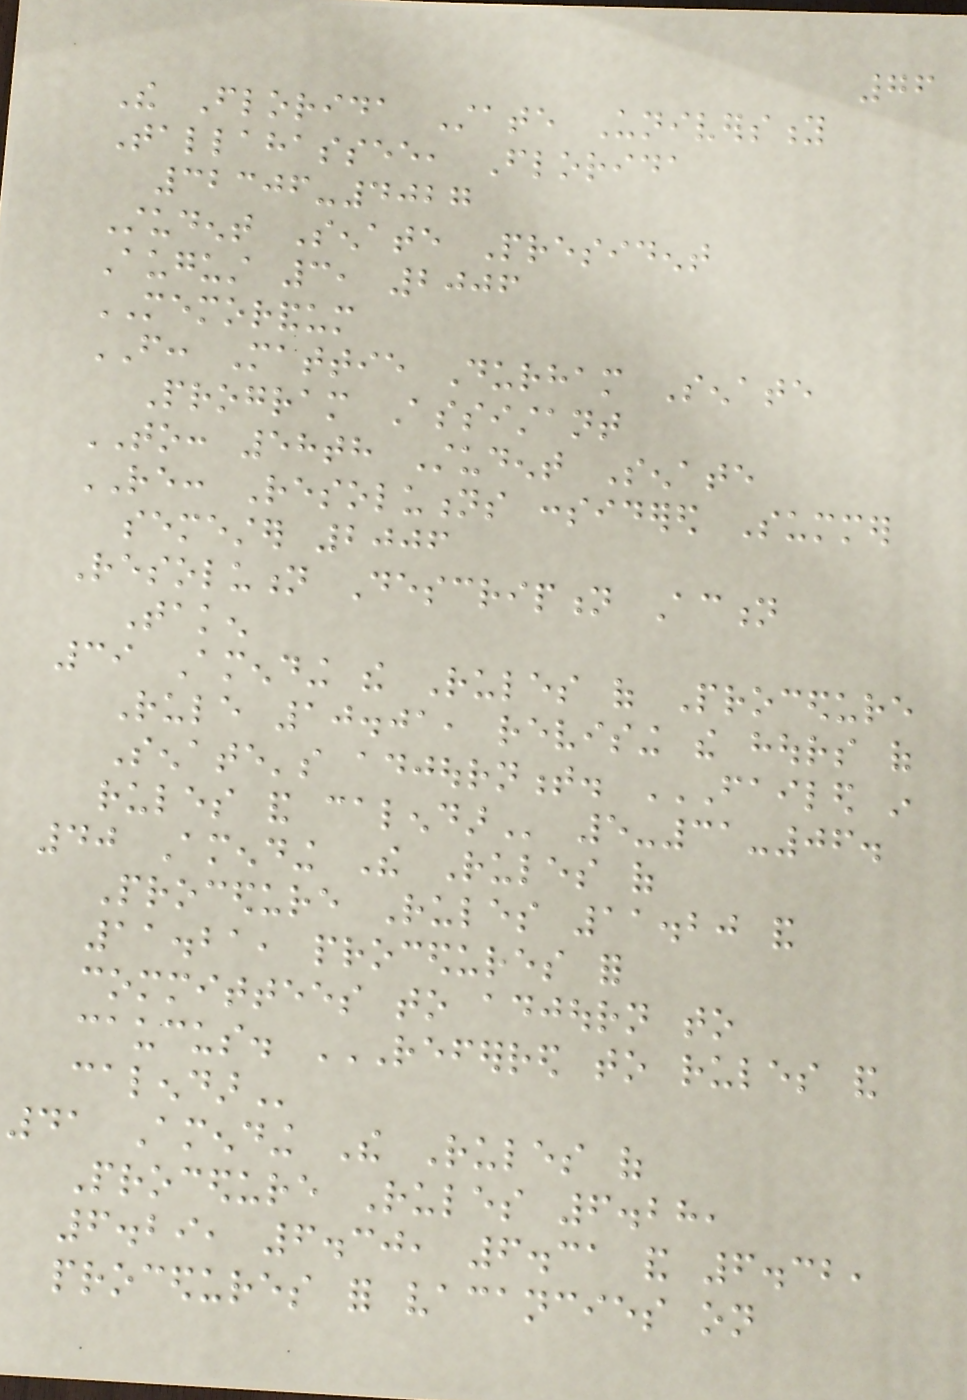76
The Florida State University
Tallahassee, Florida
32306-4027
Student Senate President
August 3, 2006
MEMORANDUM
FROM: Mattie Durham Senate
Program Assistant
TO: 58th Student Senate
RE: Resolutions considered Summer
semester 2006
Resolution Description Action
Taken
39 Amending the Rules of Procedure
Rule 10.01, revising the hours of
Senate's adjournment. FAILED IN
RULES AND CALENDAR 5-31-06.
40 Amending The Rules of
Procedure Rules 11.20 and
11.21, procedures for
committees to adjourn to
caucus. REFERRED TO RULES AND
CALENDAR
41 Amending The Rules of
Procedure Rules 6.28,
6.29, 6.30, 6.31 and 6.32,
procedures for vacancies on
